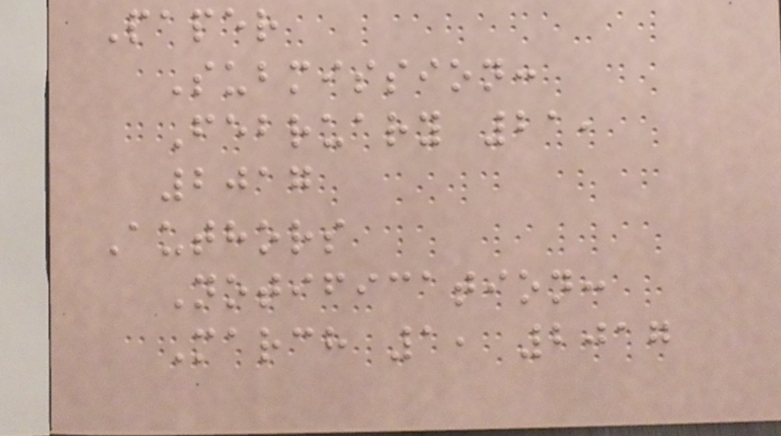Paper
Submission:
February 21,
2017
Authors
Notification:
March 1, 2017
